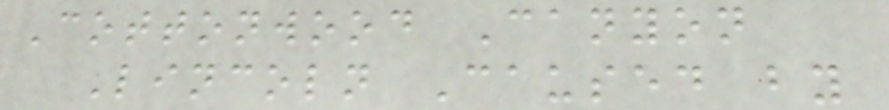Cottonwood Canyon
Lincoln Caused by
